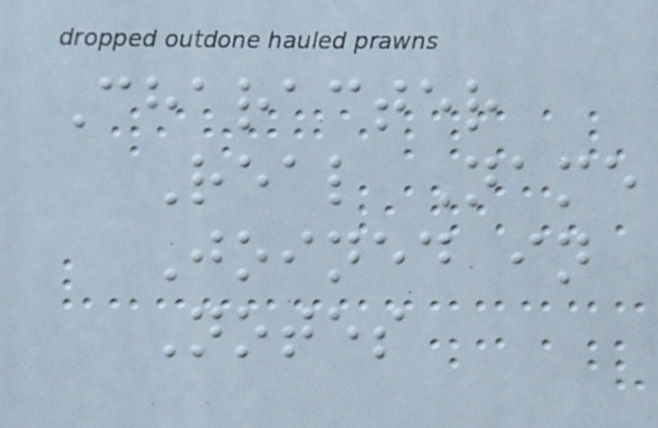Character
Real Name
Joined in
Notes
